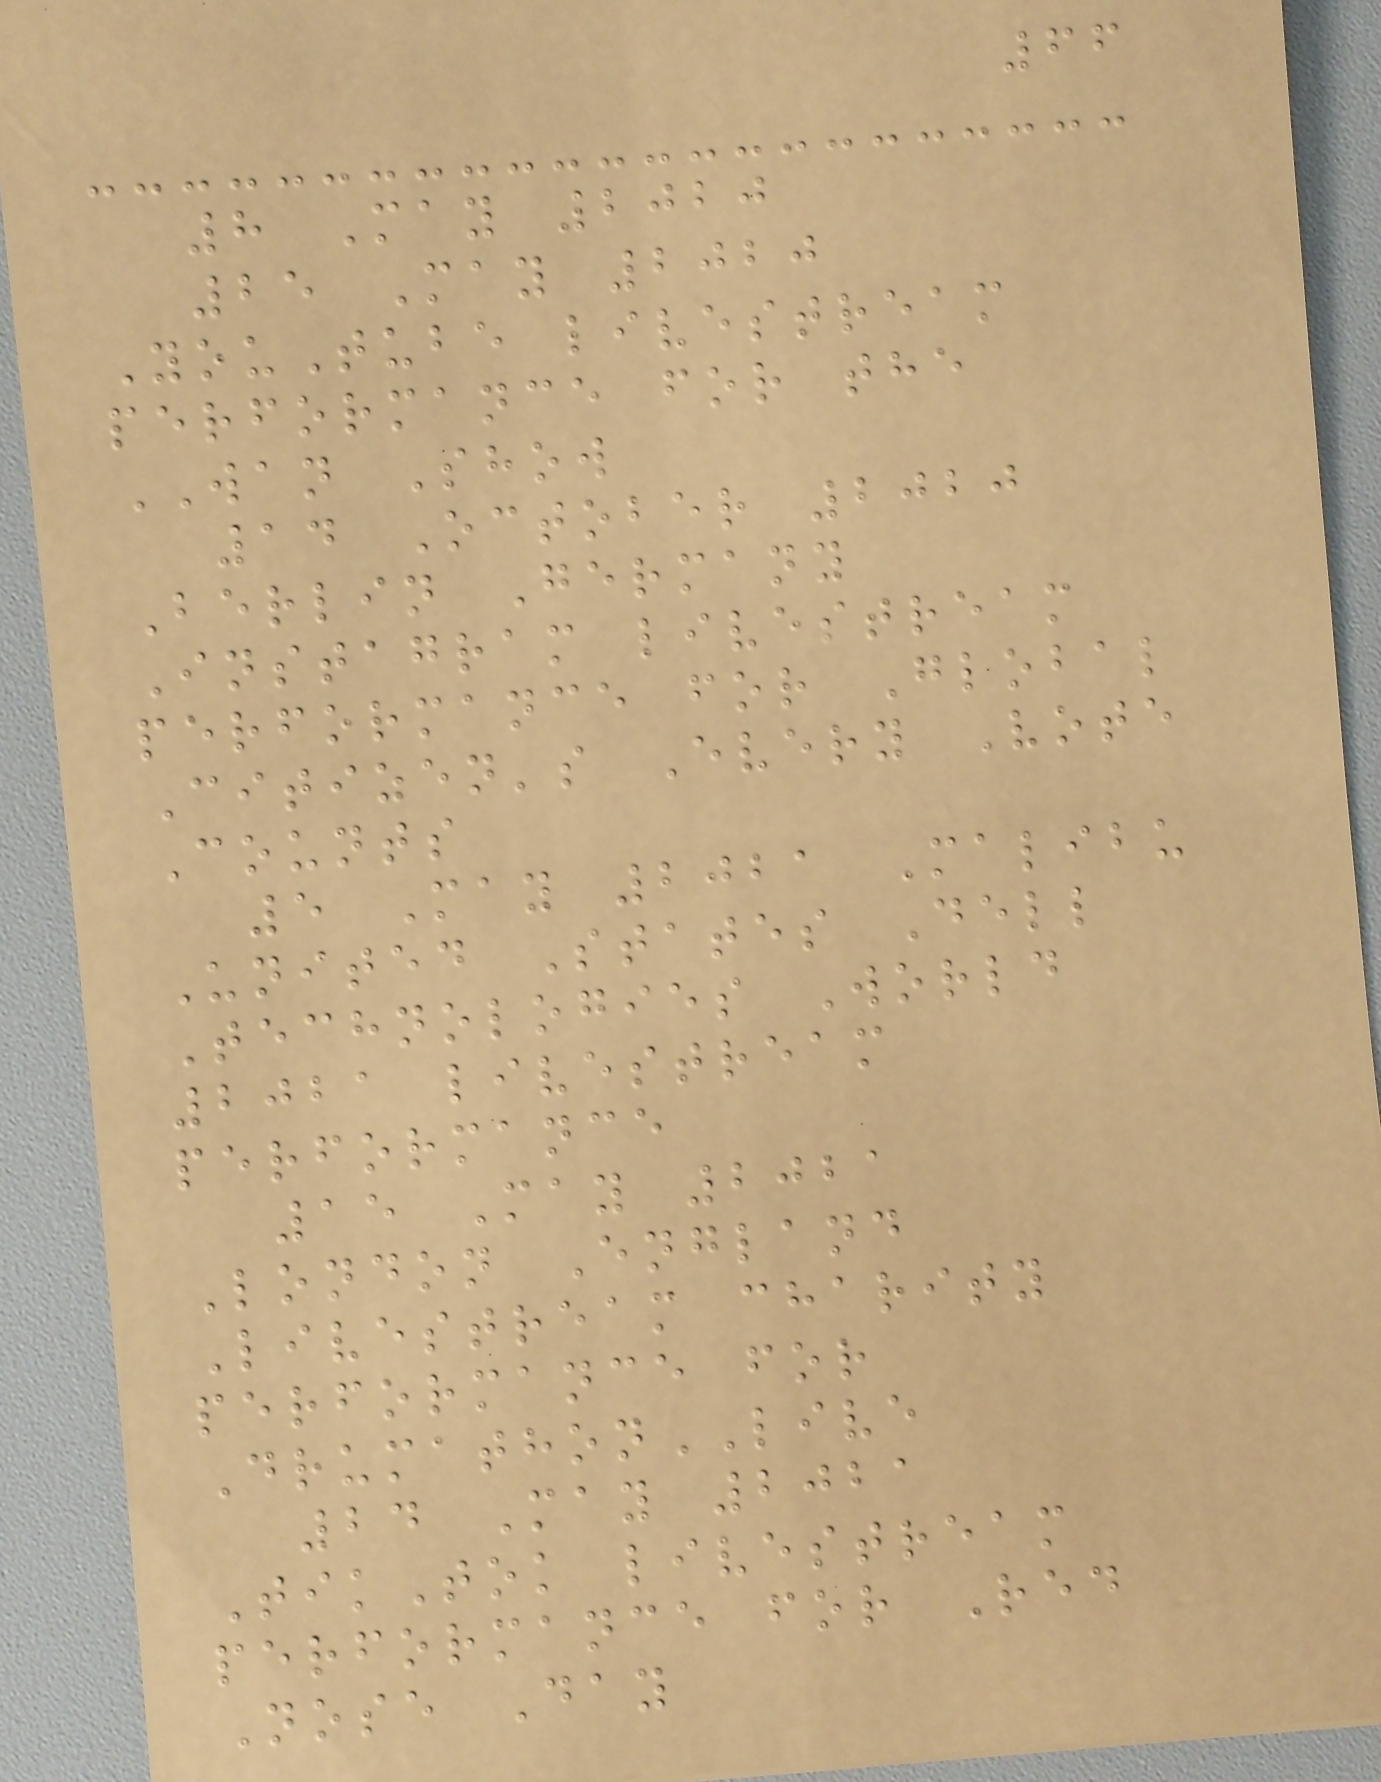66
8 May 2020
25 May 2020
YouTube livestream
performance for the
WAN Show
14 October 2020
Berlin Germany
Instagram livestream
performance for Global
Citizen's Every Vote
Counts
5 May 2021 Malibu
United States Dell
Technologies World
2021 livestream
performance
15 May 2021
London England
Livestream charity
performance for
DrumathonLIVE
24 May 2021
TikTok livestream
performance for Red
Nose Day
